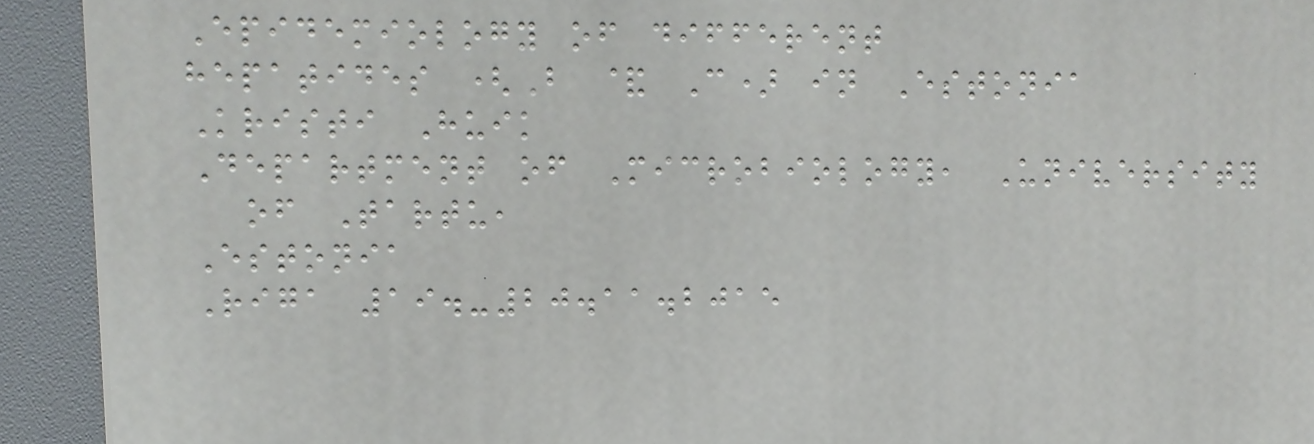Epidemiology of different
hepatides (B & C) in Estonia
Kristi Huik
Department of Microbiology, University
of Tartu,
Estonia
Riga 19.-20.11.2015
